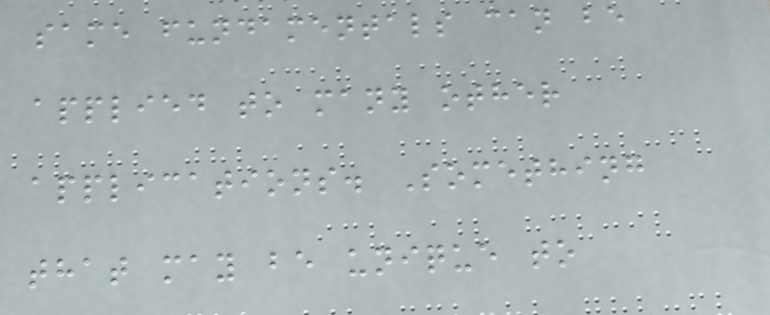same fundamentals can be
applied to many other
applications. Something
that may be unique to
